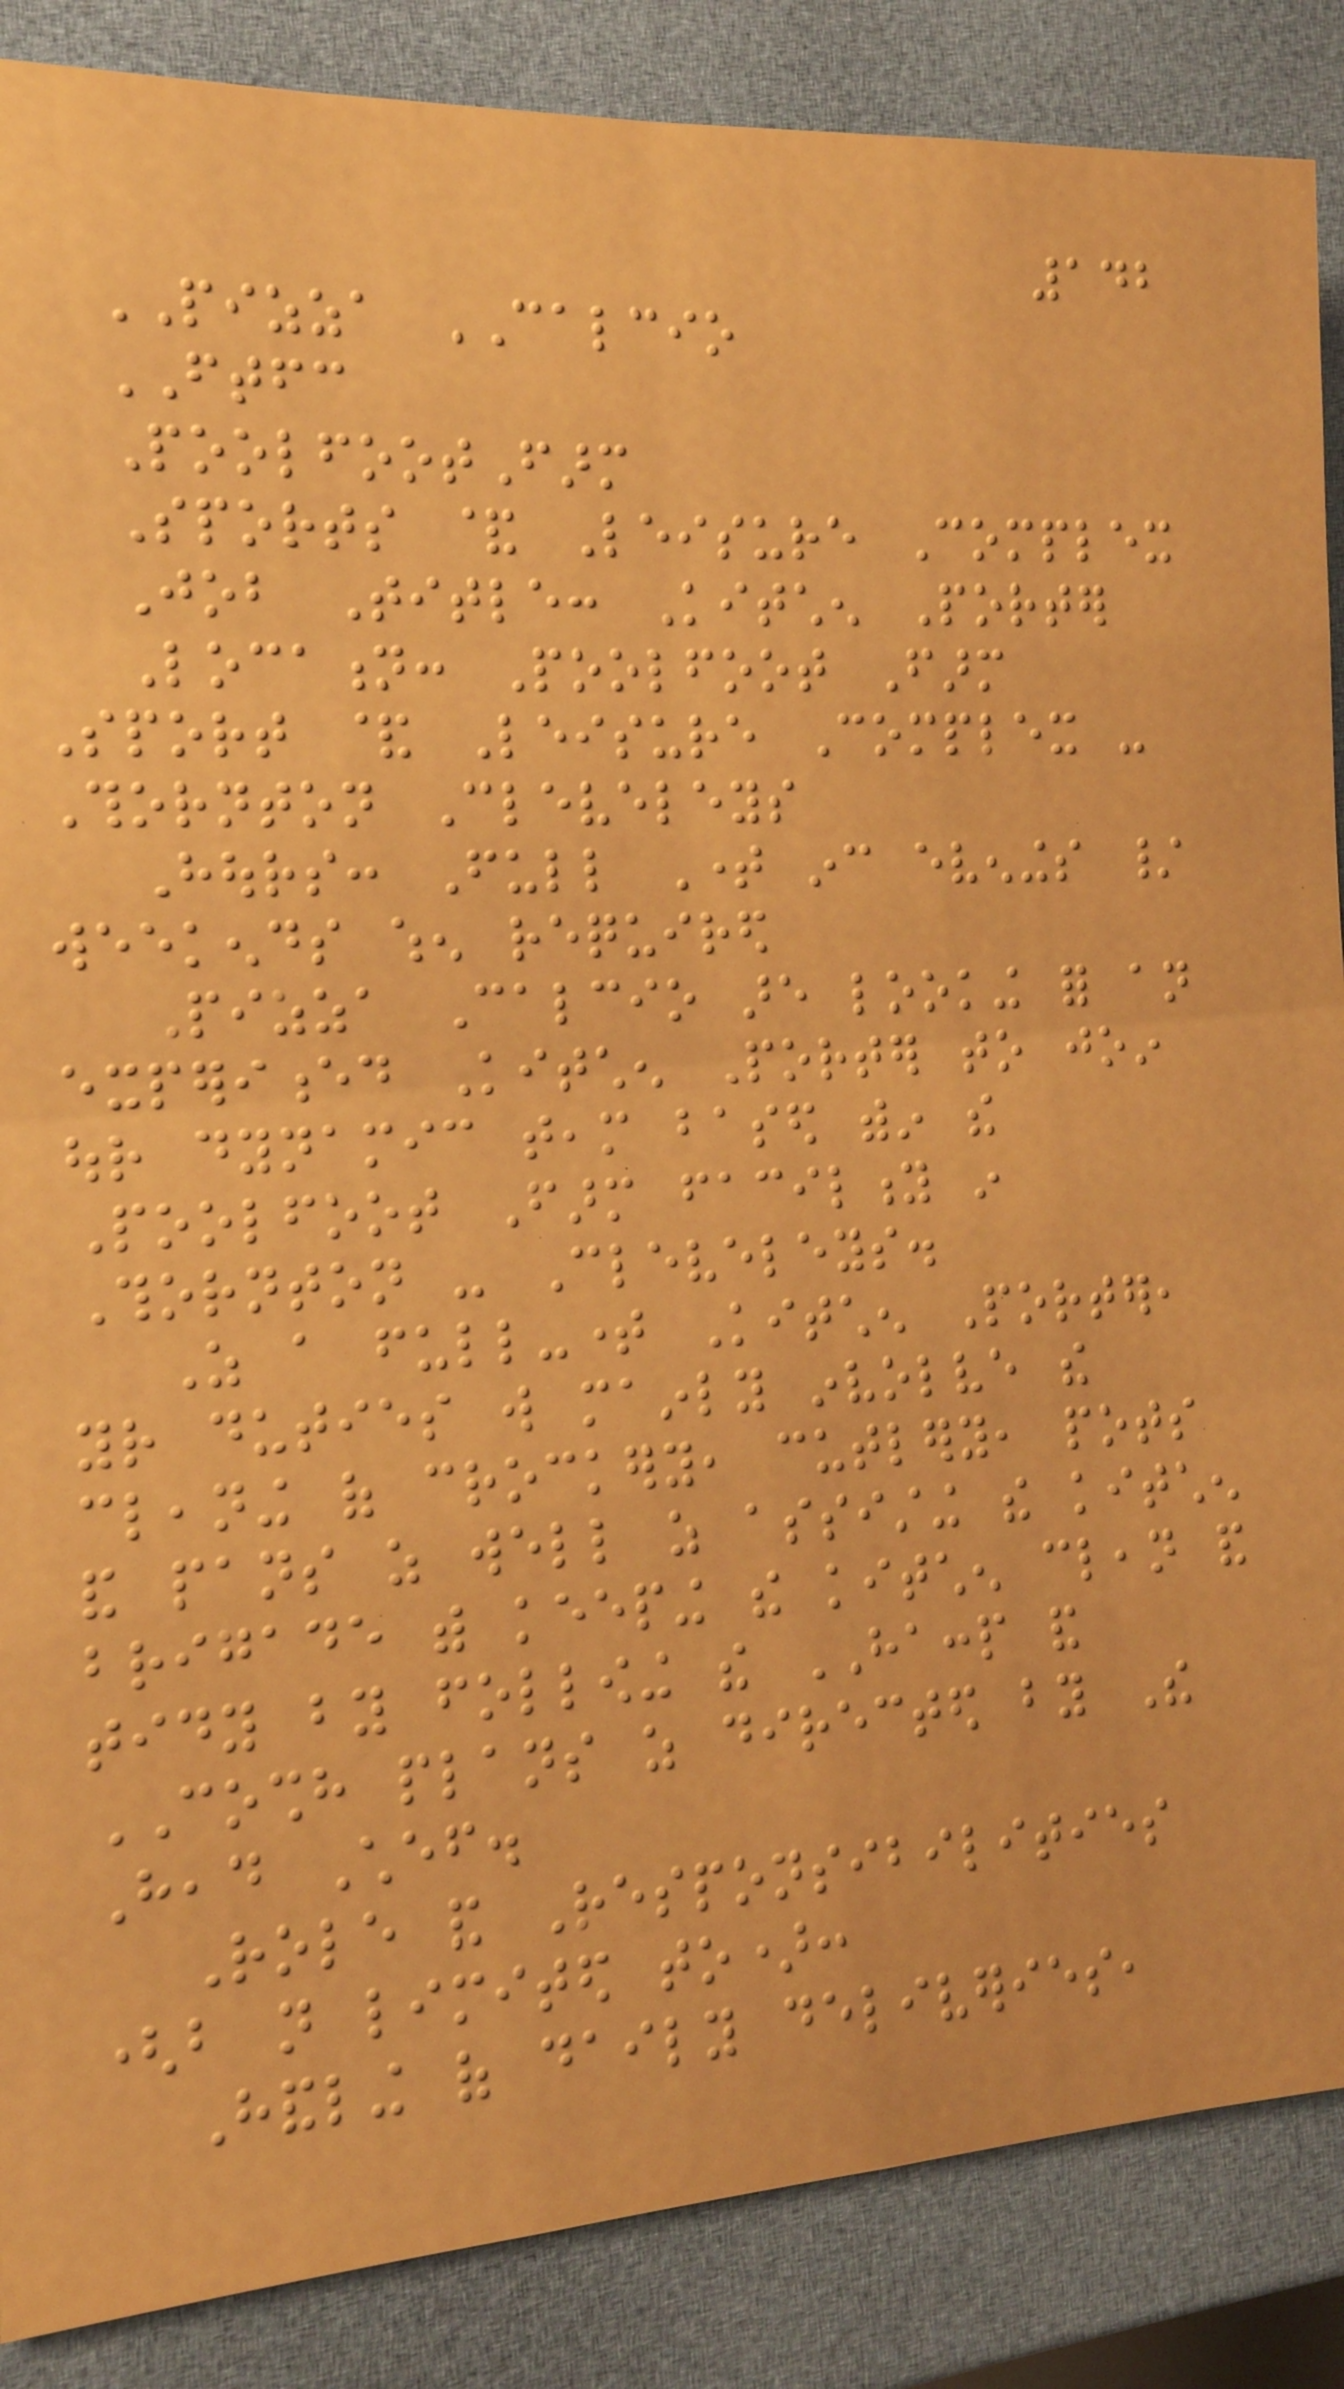142
PIZZA CALCIO
FTFC
PoolfootFarm
Sports & Leisure Complex
Job Title: Kitchen Porter
Location: Poolfoot Farm
Sport & Leisure Complex -
Thornton Cleveleys
Hours: Full Time inc evenings /
weekends when required
Pizza Calcio are looking for an
experienced Kitchen Porter to join
our dynamic team based within the
Poolfoot Farm facility in
Thornton - Cleveleys.
As a full-time Kitchen Porter,
your duties will mainly involve the
cleaning of crockery, cutlery, pots
and pans as well as assisting the kitchen
brigade with keeping the kitchen clean and
tidy by following the HACCP and
COSHH plans as directed by The
Head Chef.
Role and Responsibilities
(but not limited to):
Handling of daily deliveries,
